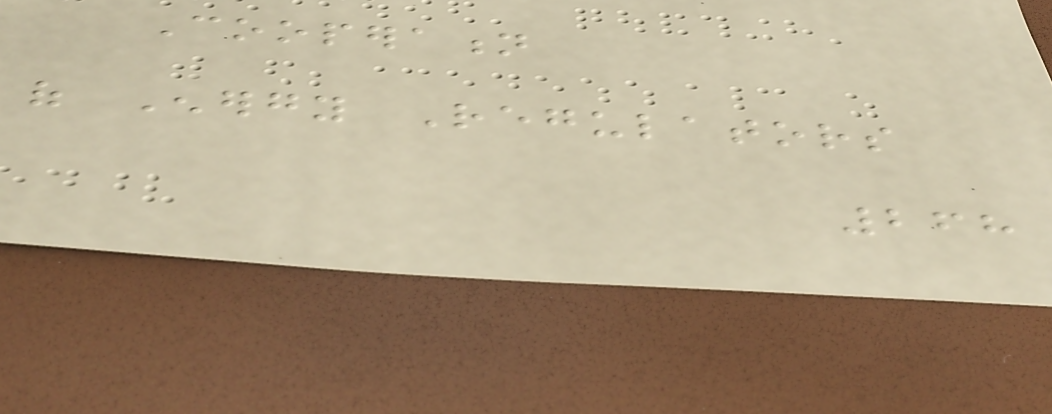Cooperation
of Energy Regulators
268
